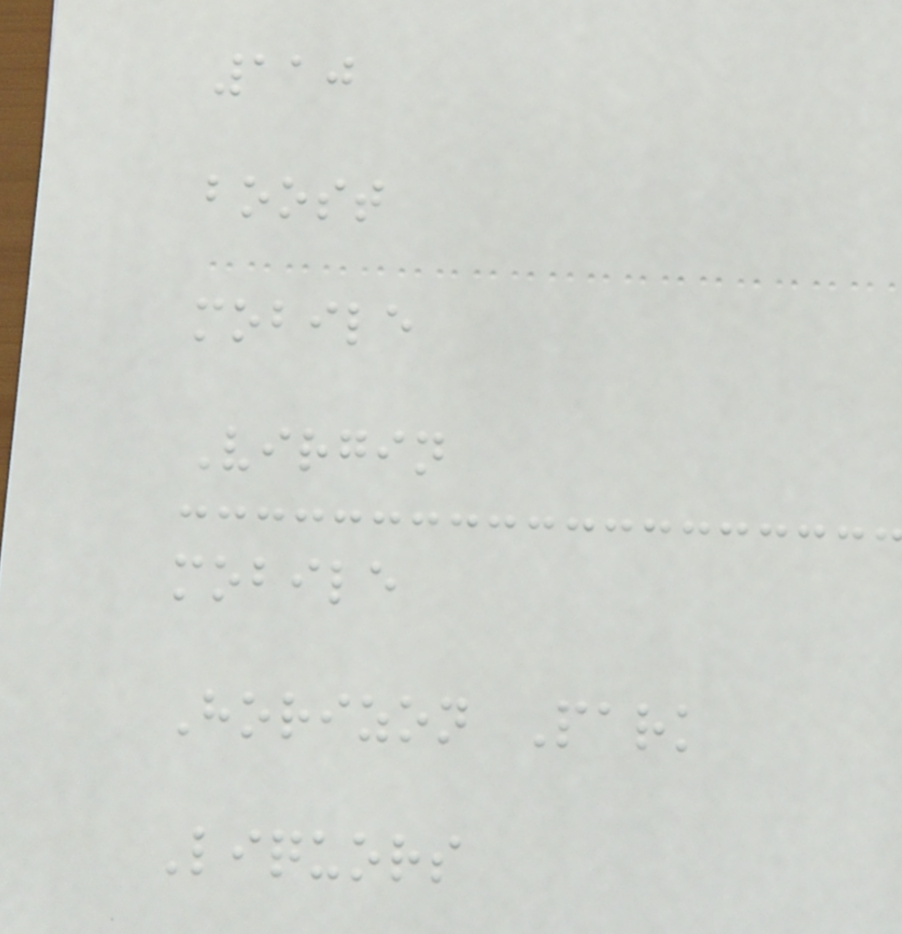110
boost
mobile
Virgin
mobile
Horizon Park
Liquors
